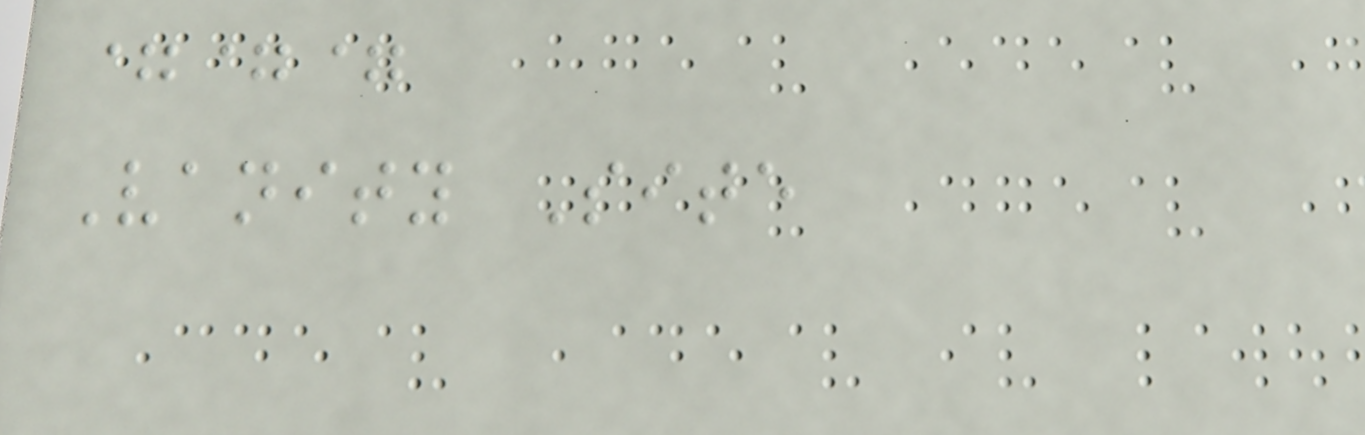===
Vanity Site
